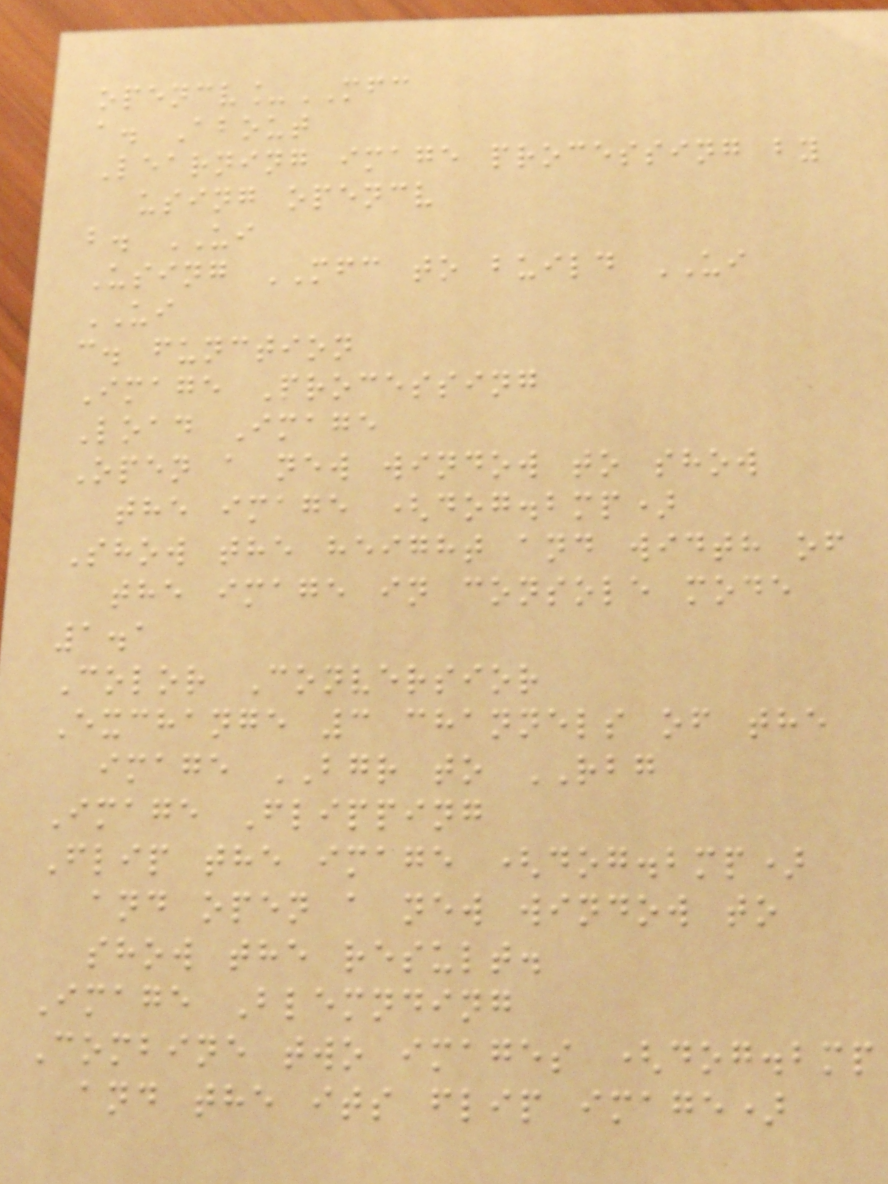opencv_MFC
a. About
Learning image processing by
using opencv
b. UI
Using MFC to build UI
UI
c. function
Image Processing
Load Image
Open a new window to show
the image (dog.bmp)
Show the height and width of
the image in console mode
1.1
Color Conversior
Exchange 3 channels of the
image BGR to RBG
Image Flipping
Flip the image (dog.bmp)
and open a new window to
show the result.
Image Blemnding
Combine two images (dog.bmp
and the its flip image)
